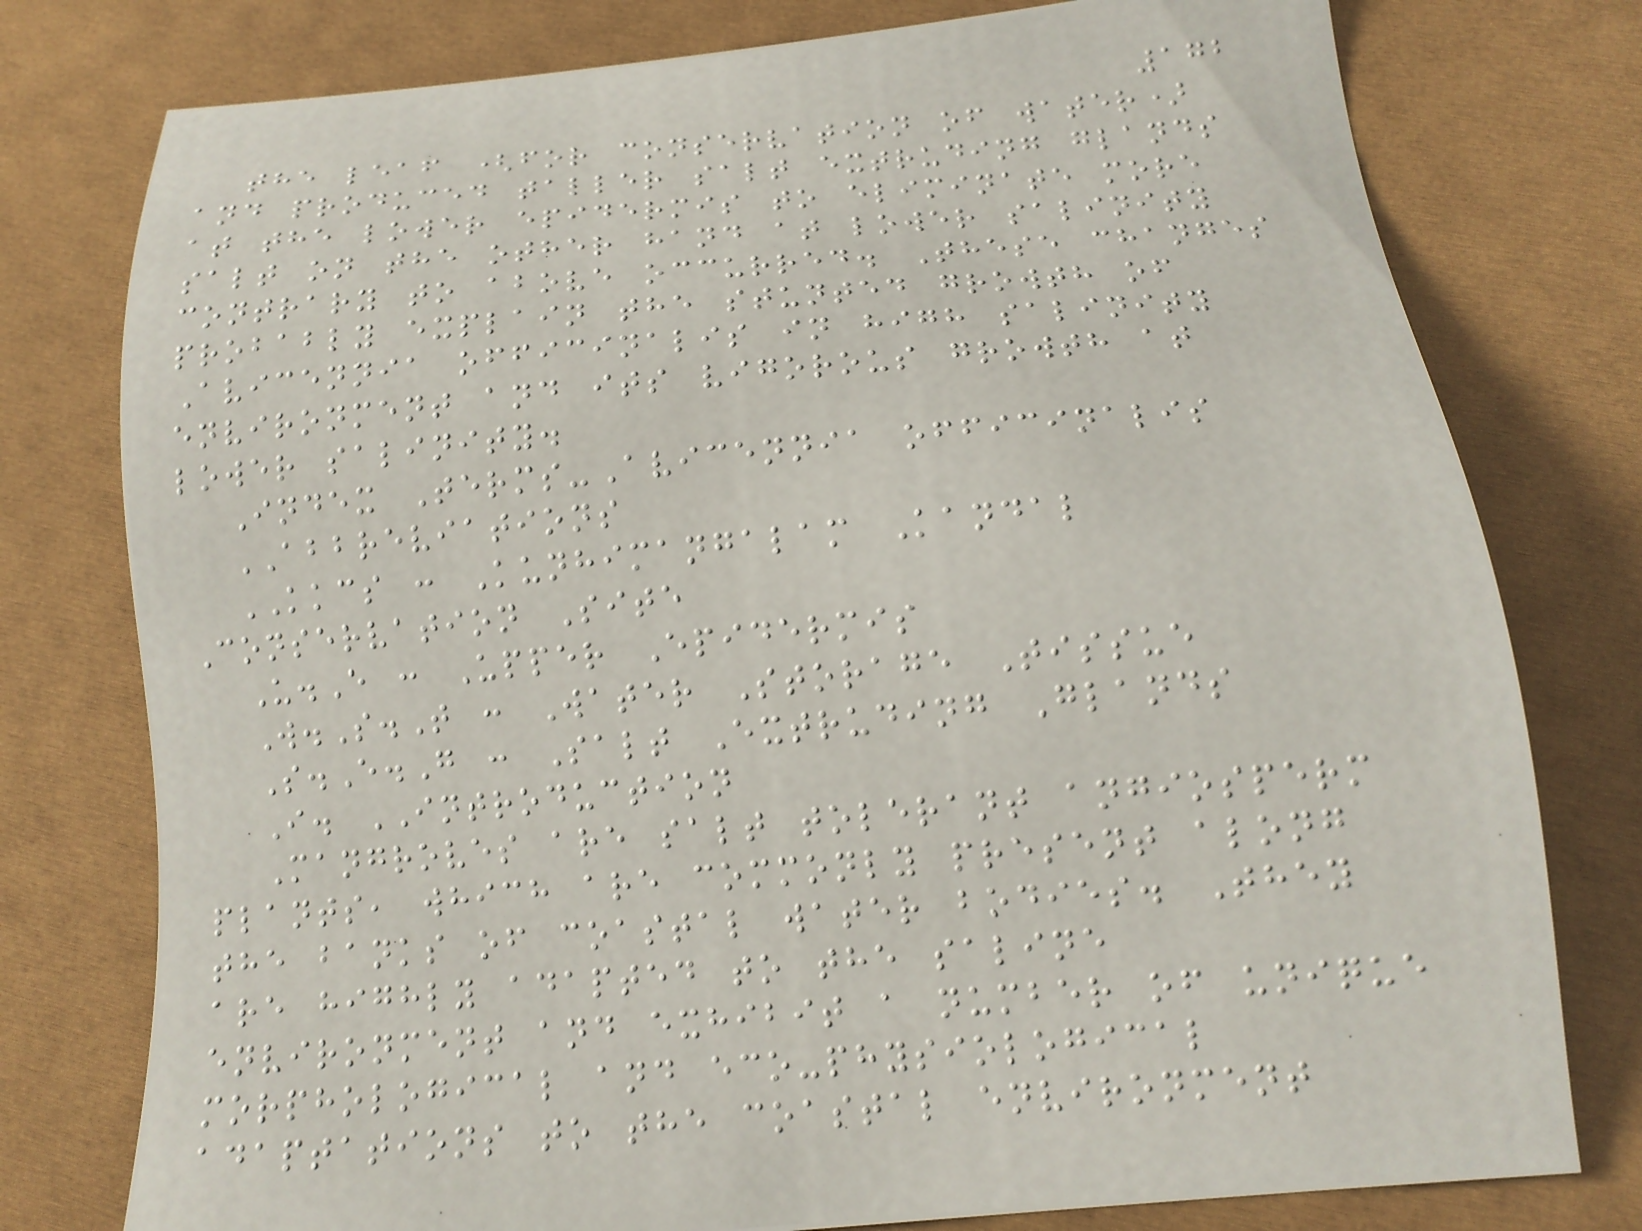172
the leaf (for conservation of water)
and produced taller salt extruding glands
at the lower epidermis to eliminate more
salt on the other hand at lower salinity
contrary to above occurred. These changes
probably explain the stunted growth of
Avicennia officinalis in high salinity
environment and its vigorous growth at
lower salinity.
Index Terms-Avicennia officinalis
ABBREVIATIONS
KKCS : Kunhimangalam Kandal
Conservation Site
U.E : Upper Epidermis
W.S.T : Water Storage Tissue
S.E.G : Salt Extruding Glands
I. INTRODUCTION
Mangroves are salt tolerant angiosperm
plants, which are commonly present along
the banks of coastal water bodies. They
are highly adapted to the saline
environment and exhibit a number of unique
morphological and eco-physiological
adaptations to the coastal environment
